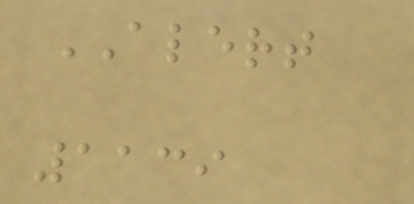ALERT
1139
